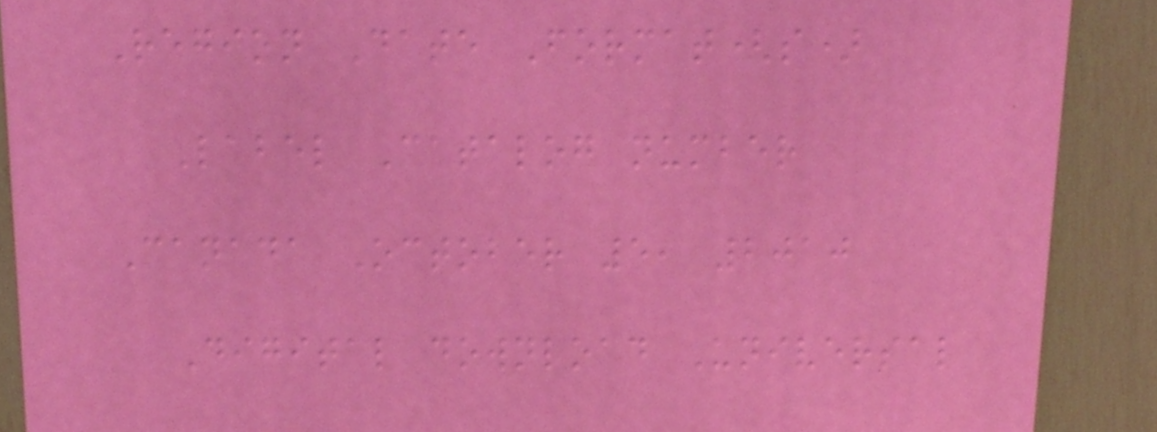Region Date Format(s)
Label Catalog number
Canada October 5, 2010
Digital download Universal
